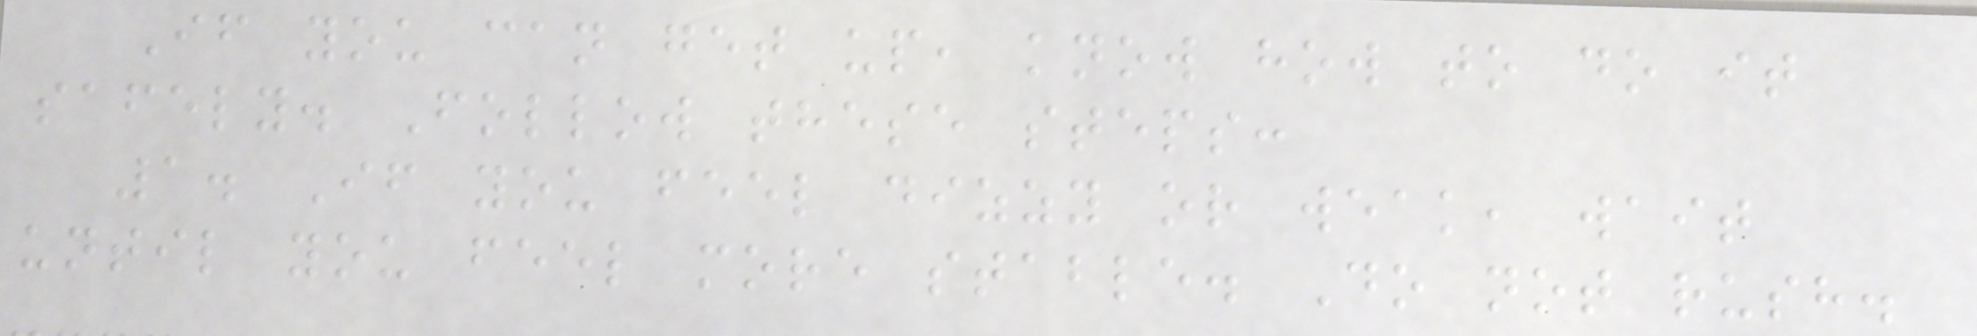If you can get up, know how to do it
safely. Follow these steps:
1. If you feel dizzy or weak, wait
until you feel more stable. Do not rush.
